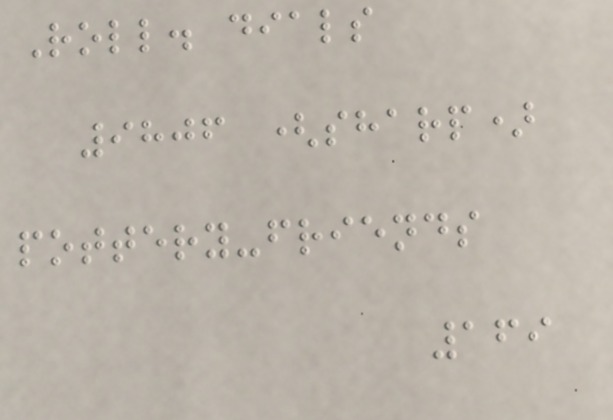Roll. dials
9806 (sharp)
pottery-friends
169
